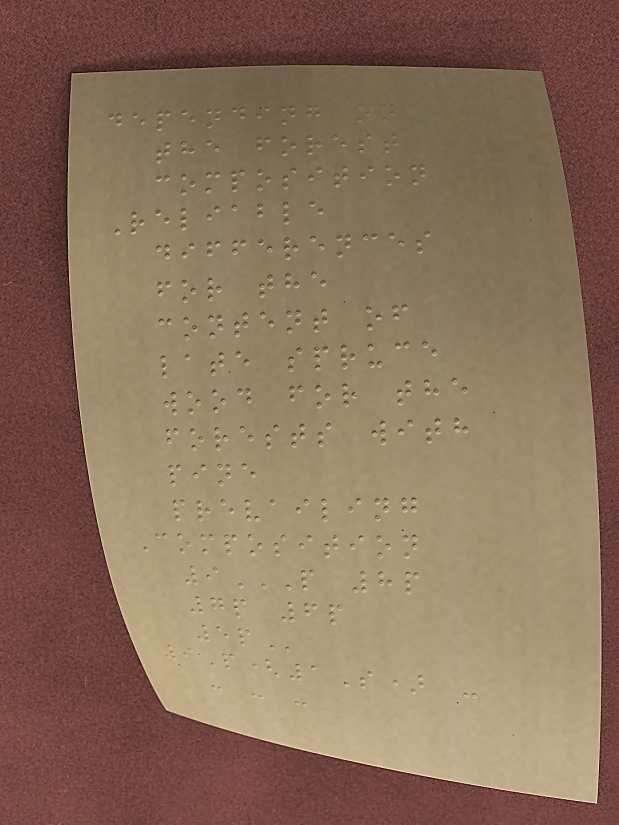depending on
the forest
composition
Reliable
differences
for the
content of
late spruce
wood for the
forests with
pine
prevailing
Composition
9P 8P
7P 6P
5P
9P(1S) -
- - -
